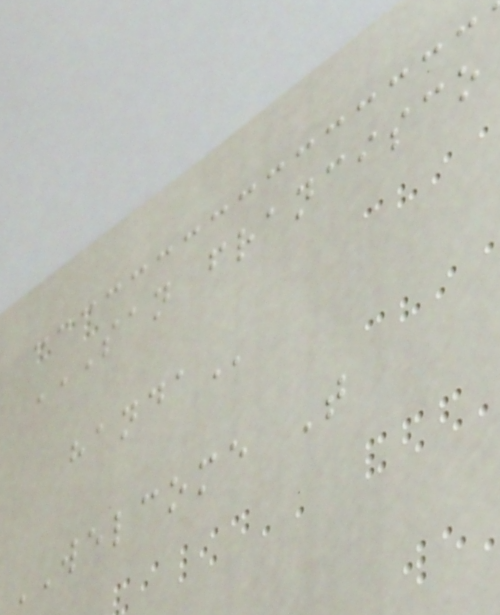SAN FRANCISCO
HANDA
WELCOME T
